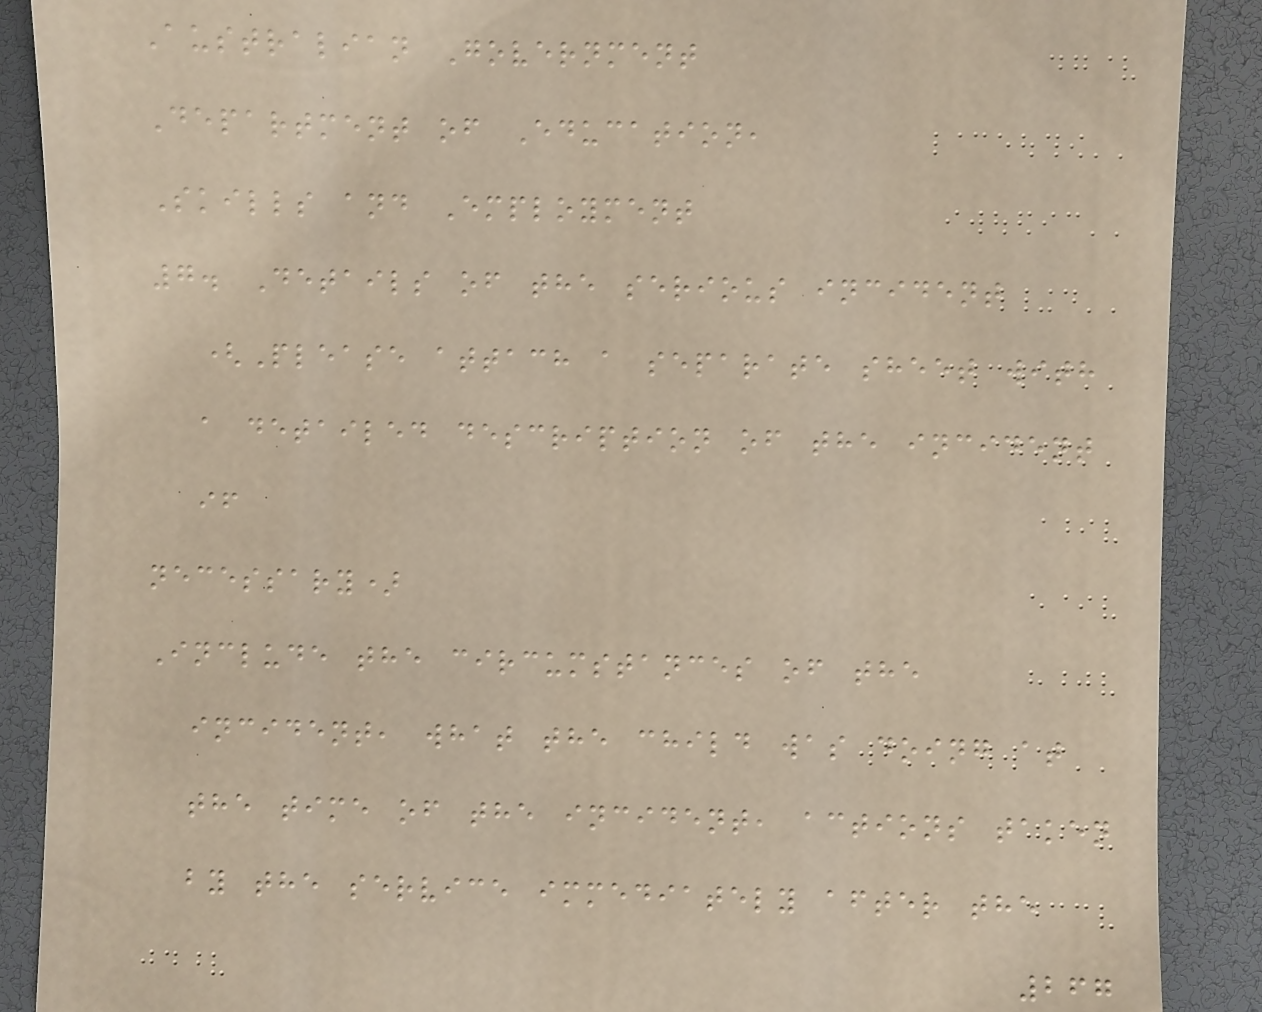Australian Government
Department of Education,
Skills and Employment
7. Details of the serious incident
(Please attach a separate sheet with
a detailed description of the incident
if
necessary)
Include the circumstances of the
incident, what the child was doing at
the time of the incident, actions taken
by the service immediately after the
267
